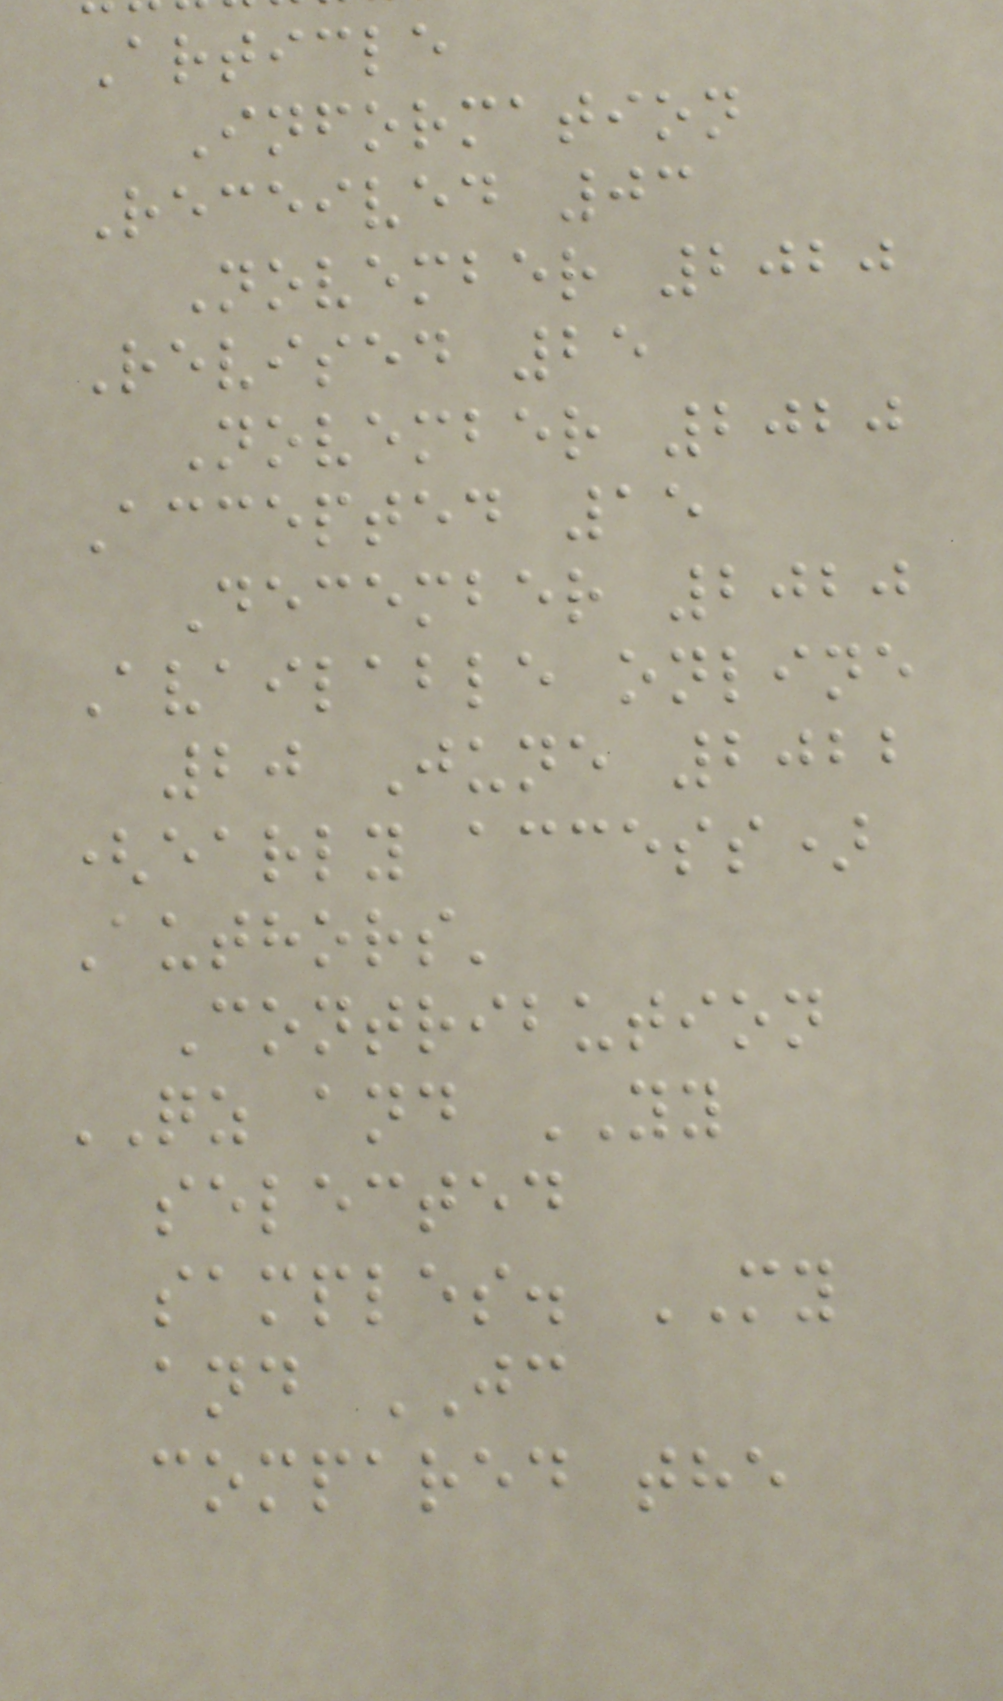Article
Information
Received 03
November 2020
Revised 25
November 2020
Accepted 15
December 2020
Available online
20 June 2022
(early access)
Authors'
Contribution
QZ and YY
selected
samples. MY
and JC
compared the
